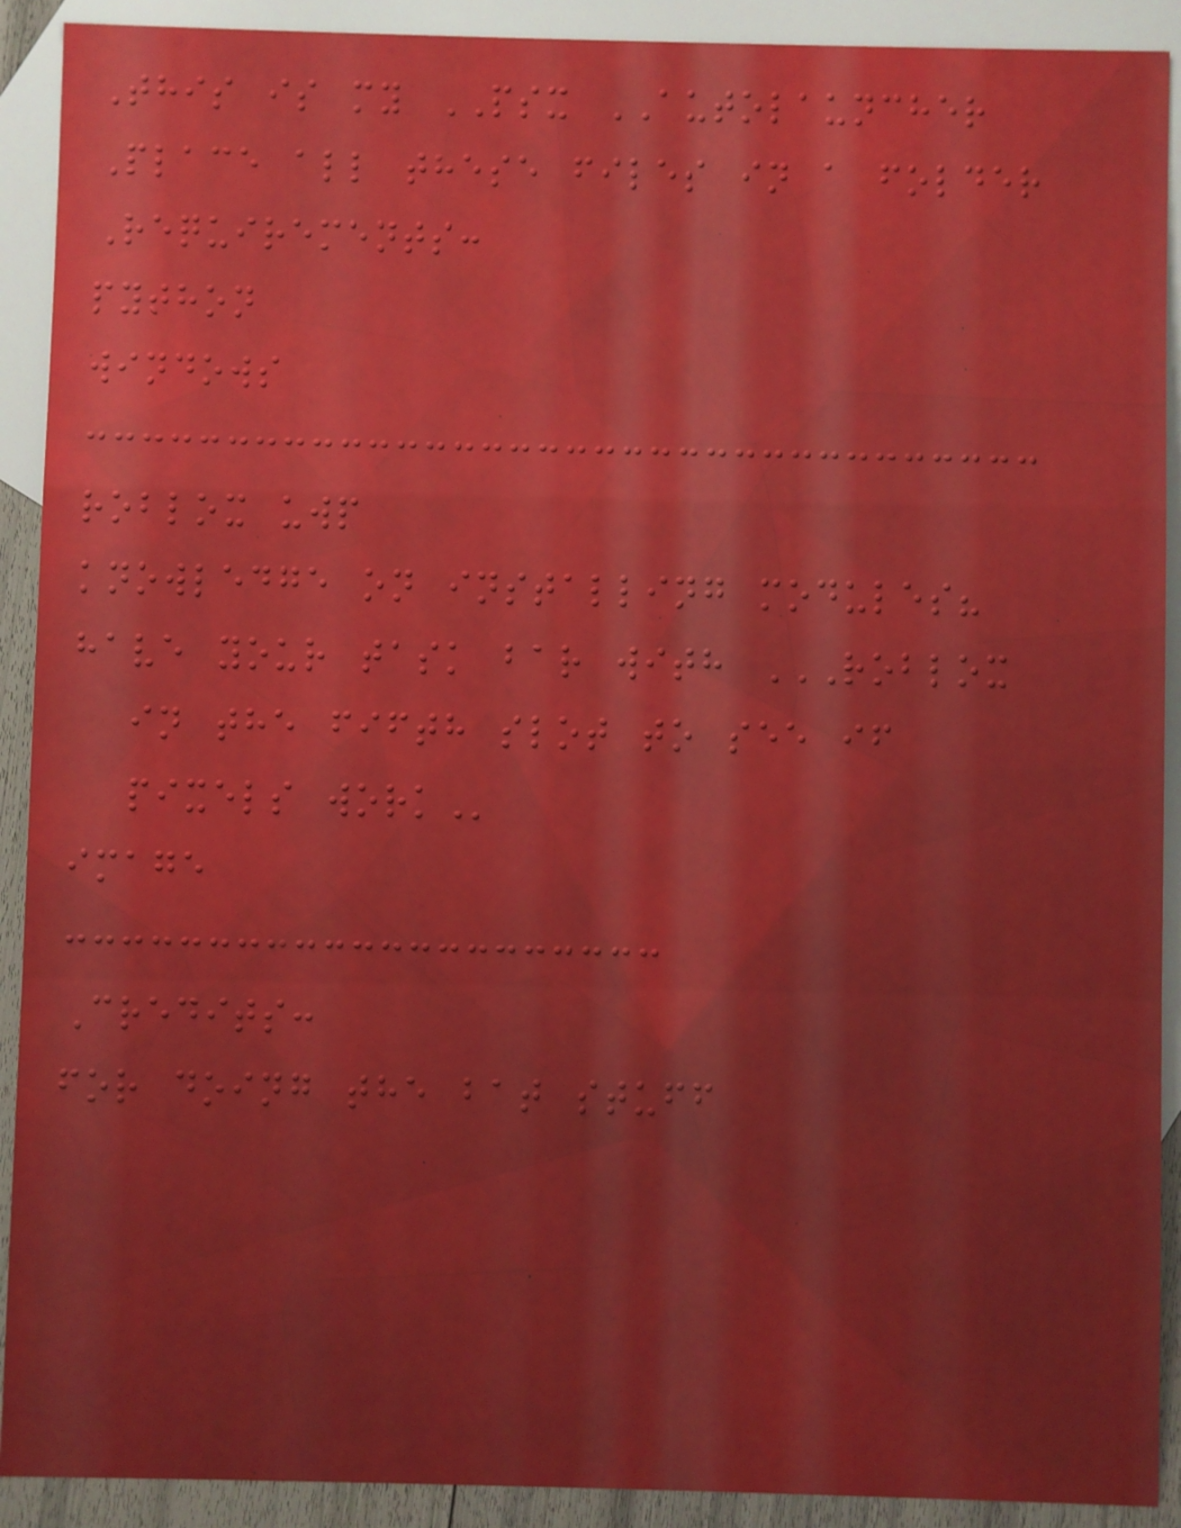This is my PSX AUTOLAUNCHER
Place all these files in a folder
Requirements:
python
windows
roblox uwp
knowledge on installing modules?
have your task bar with ROBLOX
IN THE FIFTH SLOT TO SEE IF
PIXELS WORK
image
Credits:
for doing the bat stuff
